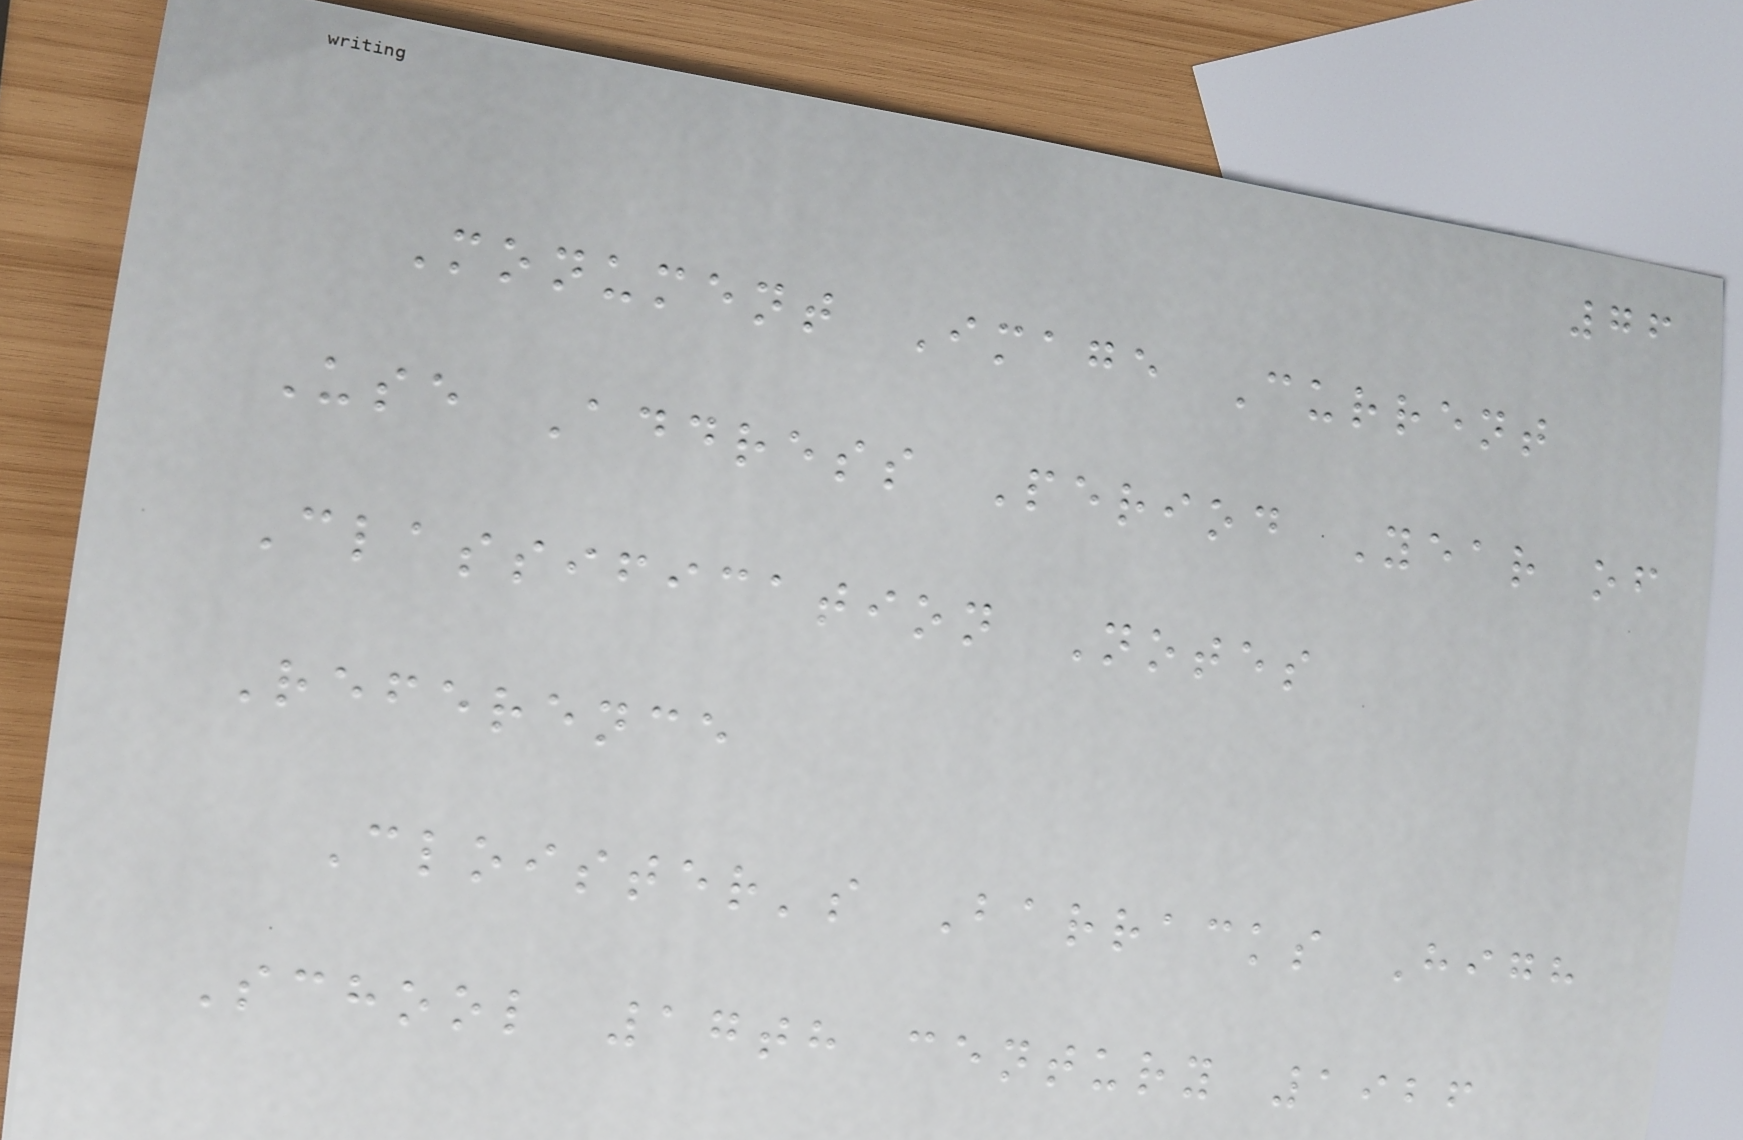76
Monument Image Current
Use Address Period Year of
Classification Notes
Reference
Cloister's Barracks High
School 17th century 1926
